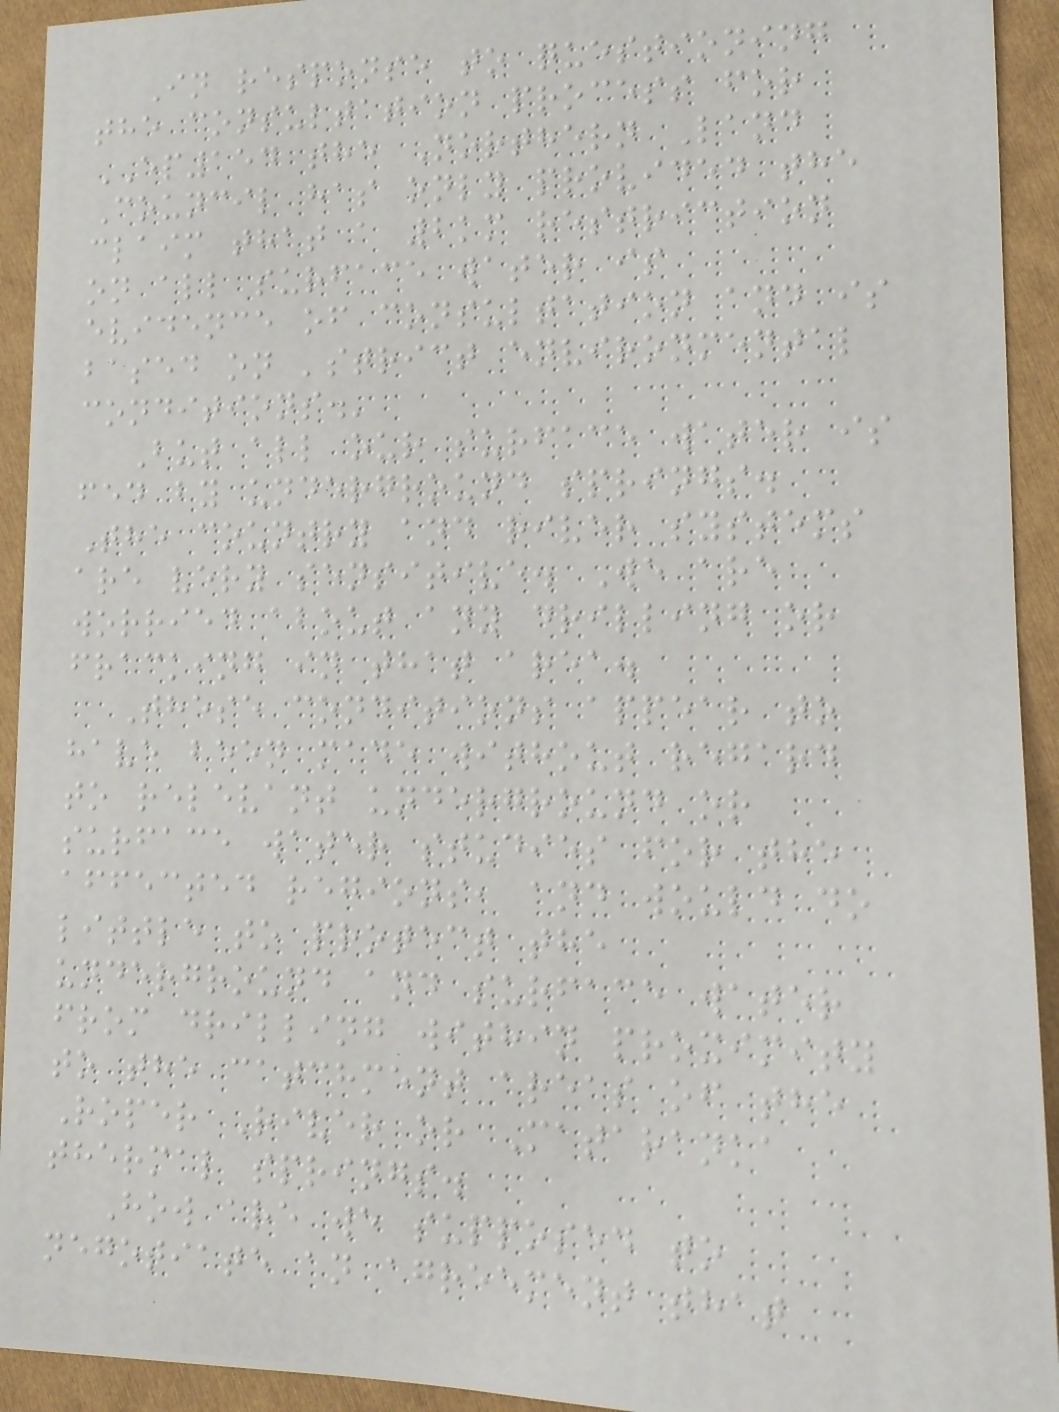In response to questioning
the consultation process for
EP154 the Northern Land
Council has only provided the
claim that a 2km restriction
on all surface water is
evidence of consultation and is
based on 'strict environmental
conditions.'
But all our surface water is
fed by underground springs.
The country and river systems
are very sensitive. We are
worried about any drilling or
fracking in that area.
These conditions appear to
have been made without regard
to relevant underground or
surface water studies for the
affected regions, and would do
little to protect the
underground and surface water
from drilling within proximity
to the catchment areas of the
Roper River or Mataranka
thermal springs.
How are we supposed to
negotiate an agreement that
